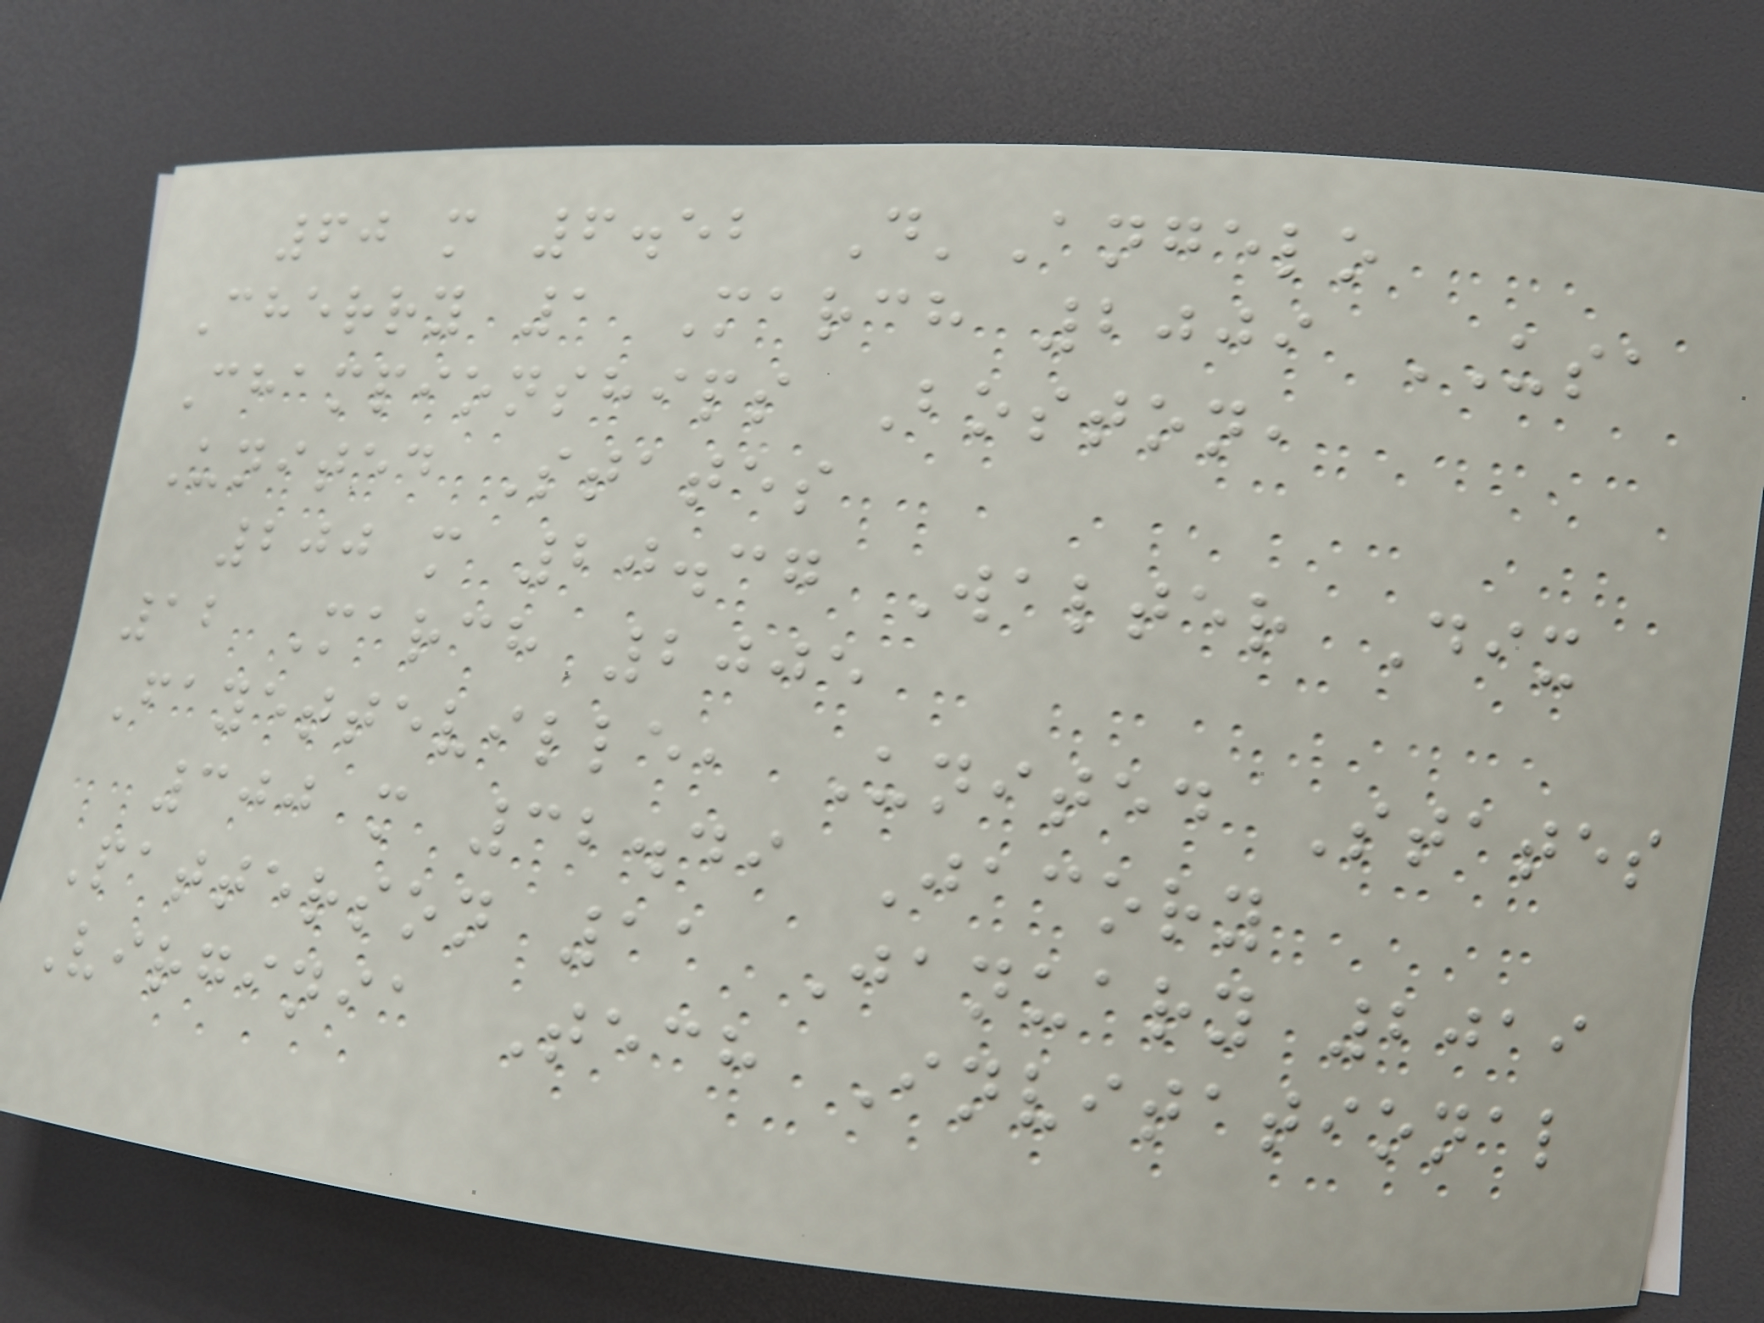60 m 6.52 D'Angelo
Cherry 1 March 2009 USA
Championships Boston,
United States
200 m 20.37 Walter Dix
12 March 2005
Fayetteville, United States
300 m 32.49 Jacory
Patterson 11 January 2019
Virginia Tech Invitational
